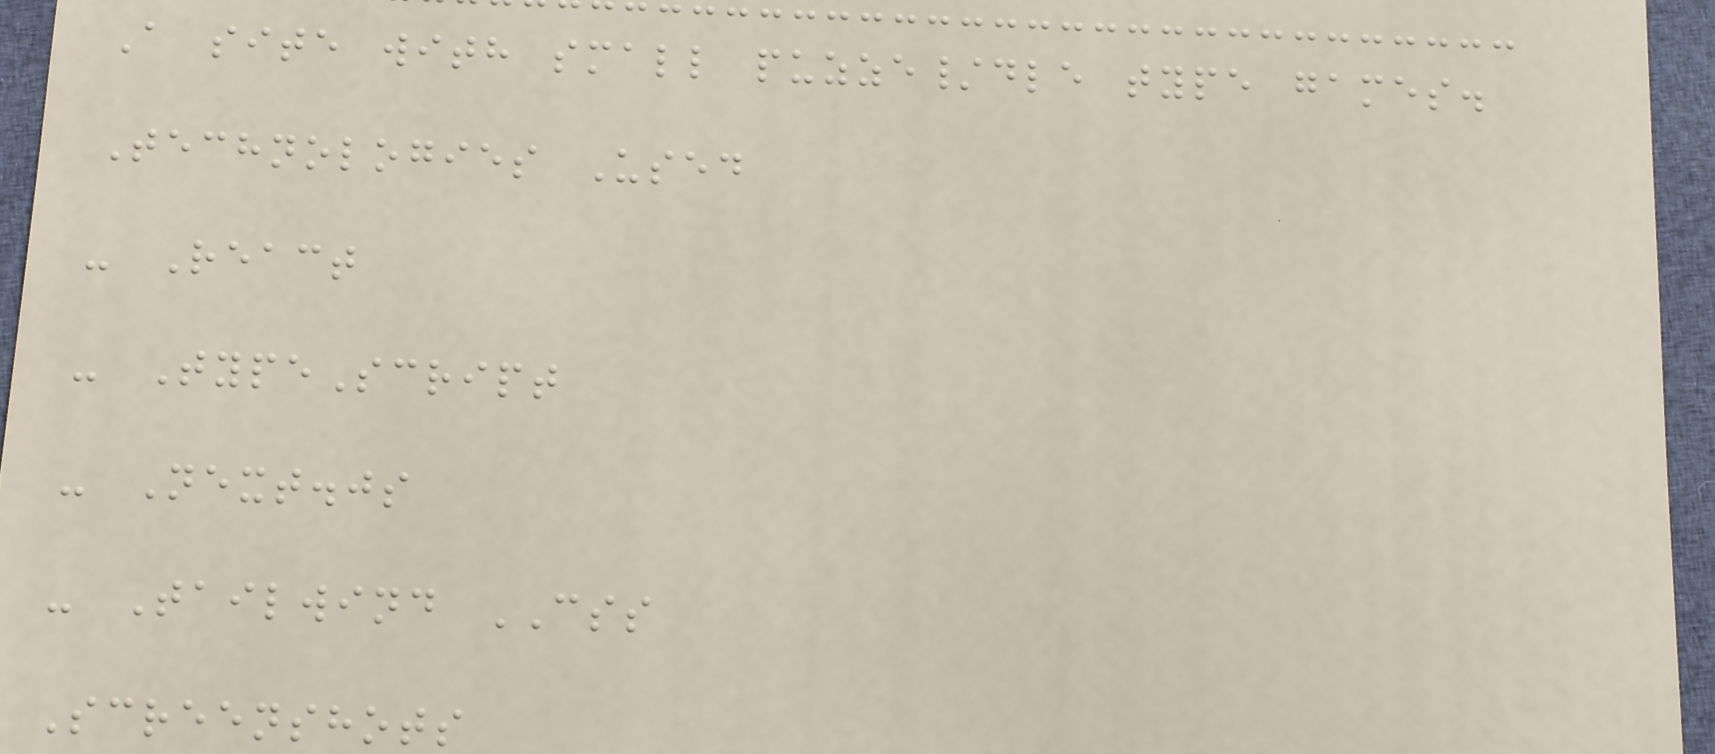A site with small puzze/dle type games.
Technologies Used
- React
- TypeScript
- Next.js
- Tailwind CSS
Screenshots
